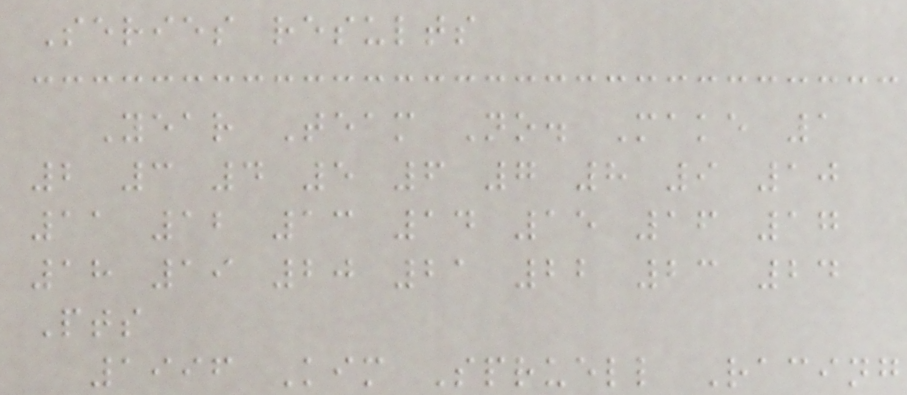Series results
Year Team No. Make 1
2 3 4 5 6 7 8 9 10
11 12 13 14 15 16 17
18 19 20 21 22 23 24
Pts
1996 Kim Spruell Racing
